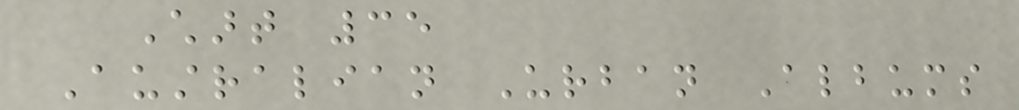Chart 35
Australian Urban Albums
